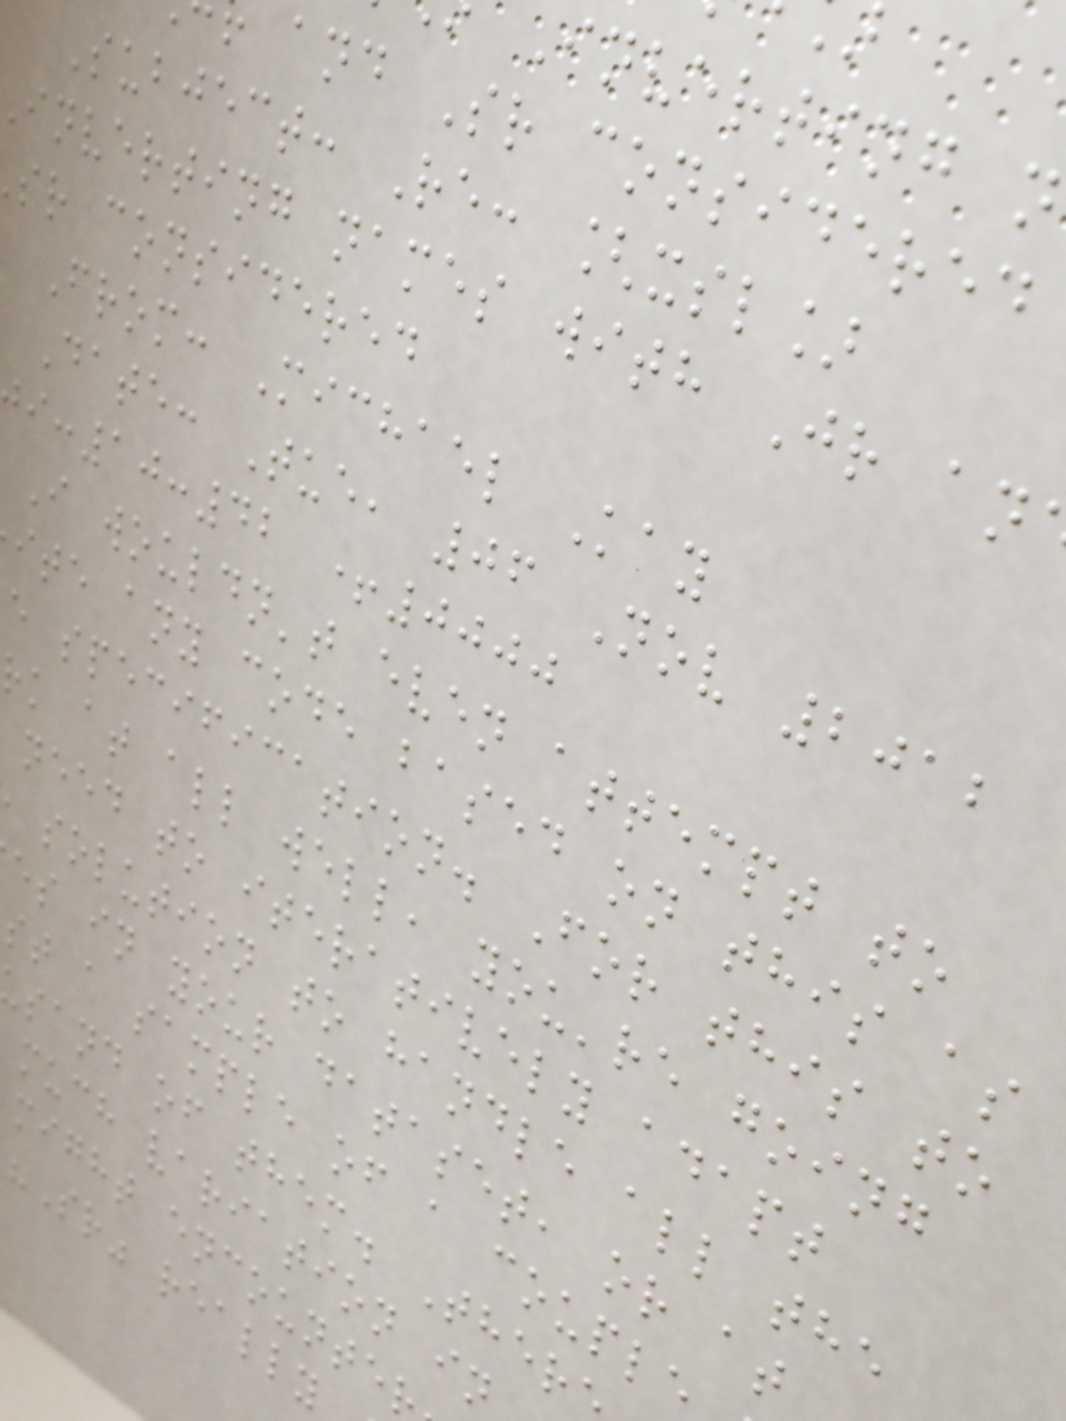inverting n
and Sr considered
Subject: Re: [xsl]
inverting names with Jr an
sr considered
From: Michael Kay
Date: Tue, 06 Nov 2012
:10:42 +0000
I wouldn't even attempt to
ite any code based on this as
e specification. For this to
rk at all well, you're going
need to iteratively adapt
solution to handle all the
es in your dataset, or at
st a sample of a couple
sand of them. Ther
much variation in
might encounte
"Sr" really
